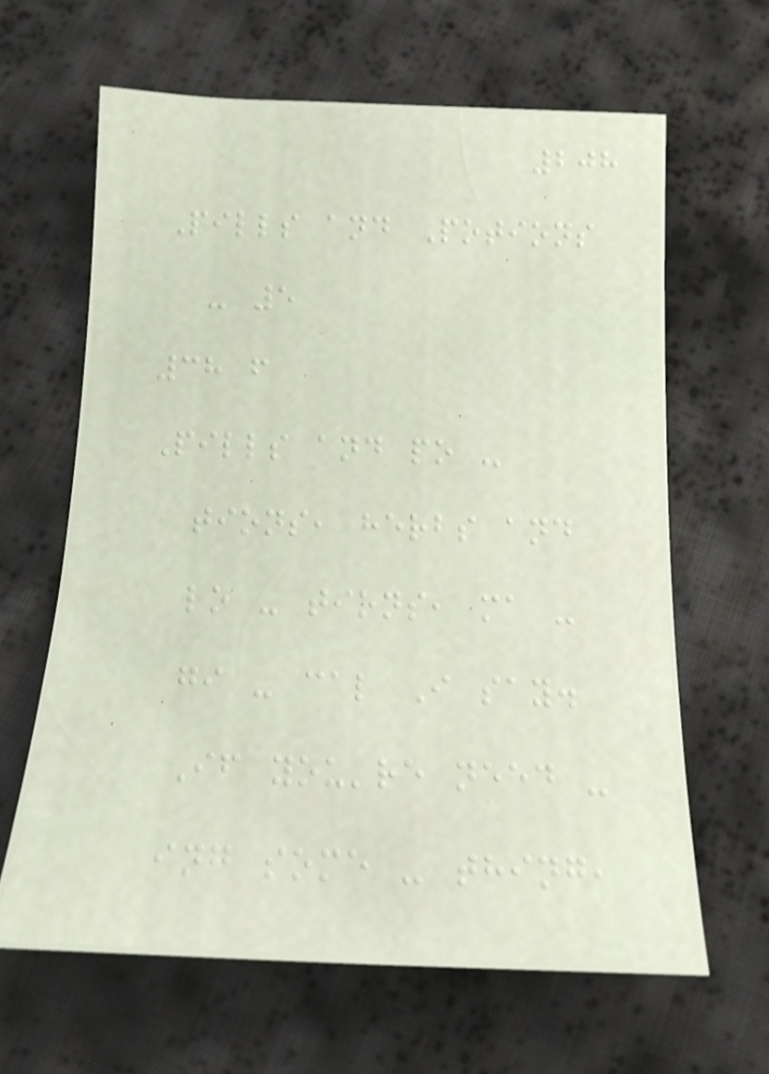208
Pills and Potions
- 5
38 f
Pills and po -
tions, herbs and
lo - tions, ma -
gi - cal I say.
If you're need -
ing some - thing,
